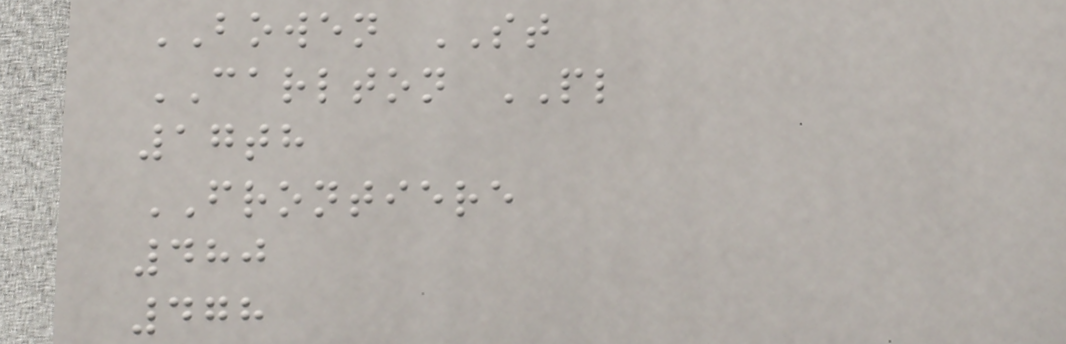BOWEN ST
CARLTON PL
17th
FRONTIERE
480
478
